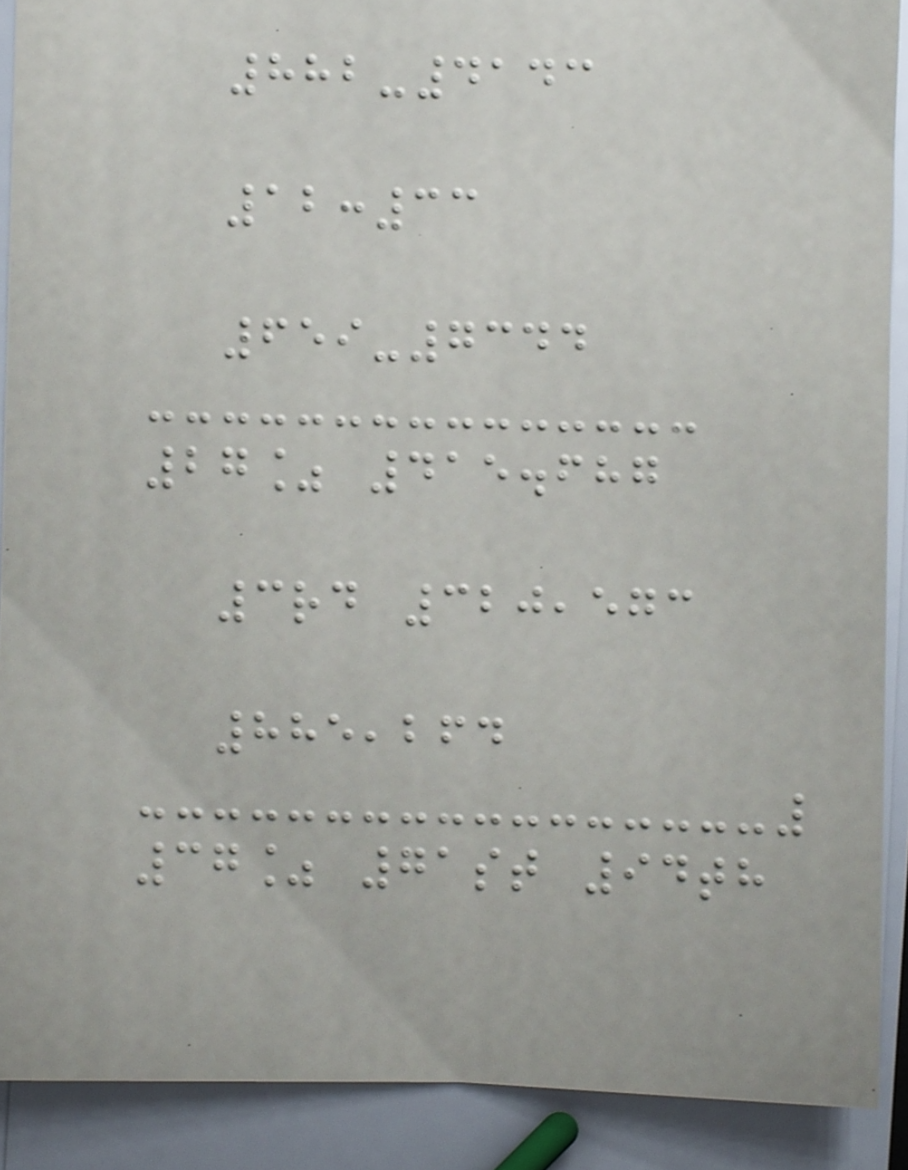882-4143
12:33
659-7344
27% 415.687
3rd 320,573
885,264
37% 71st 94th
